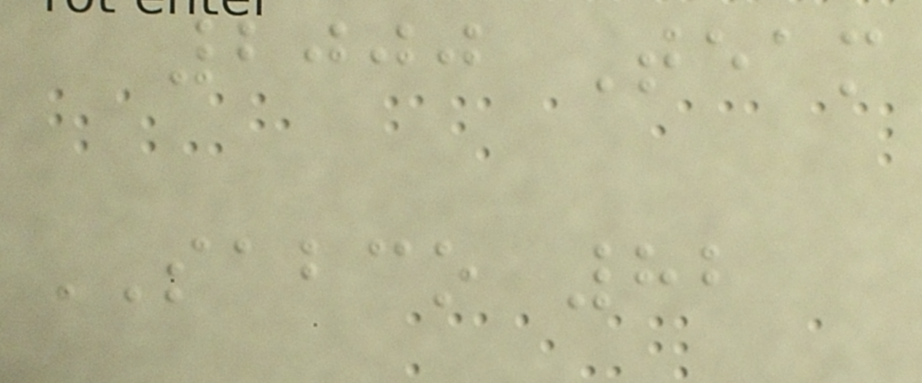2000 Team
SABCO 82
